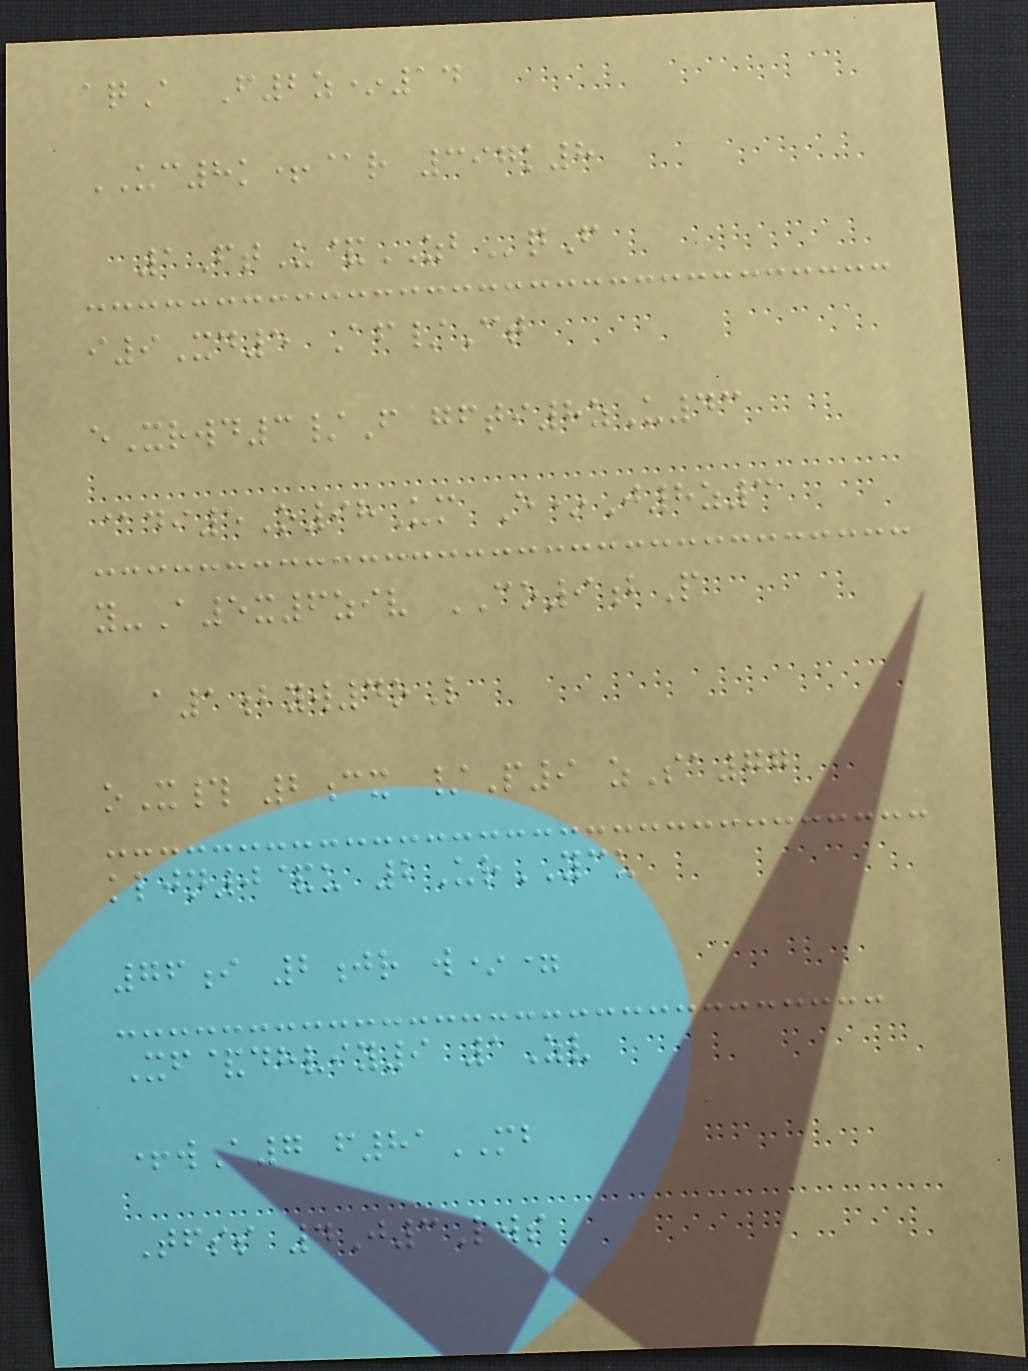aqA F2z*14
UC8k+@r 397k8
1FtU&ZBqF
i9Xd5 Af/Ct
eXrwd3/F gfti8zU43
@di5O98Um E*J8z3
y-A5x6ziv CO9bP
a1byw4oL
oX# 2cx /P9 zSa77
kljn0&u 2UrYCU
76i 2jr w*=
Xf&dhviy9 1Zv
+wA7 f81MB
Tfss 4J3Lws
